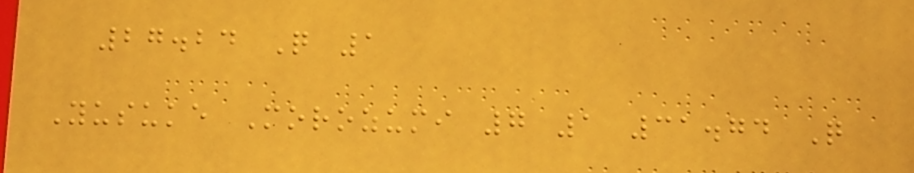27.24 Q 1
Yusuke Morozumi 7 1 31.74 Q
